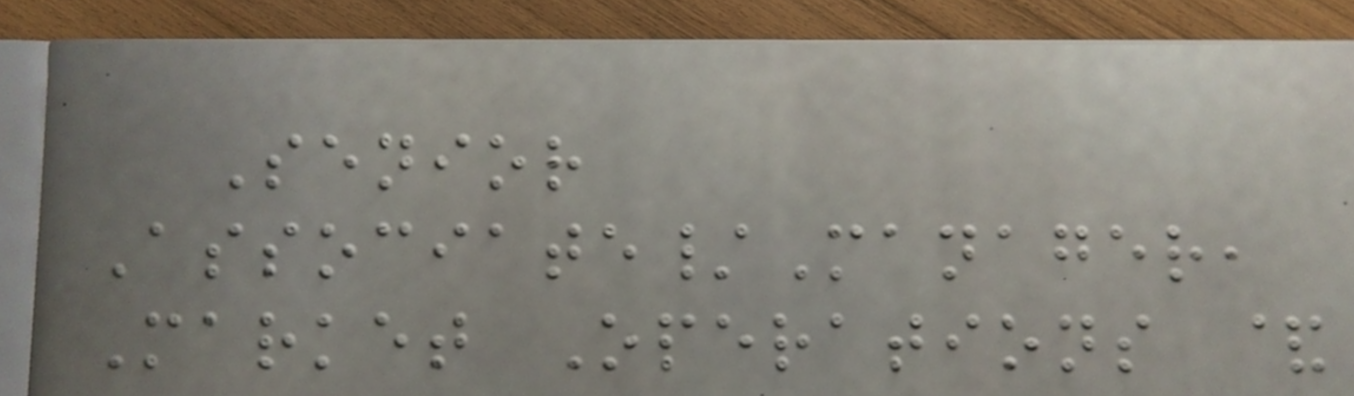Senior
Associate/Manager,
Market Operations &
